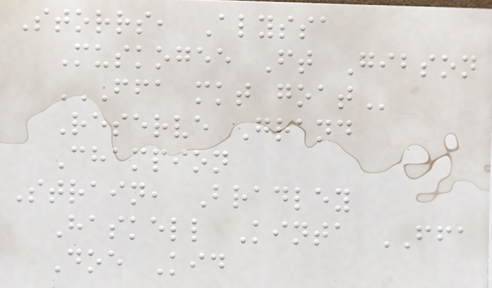Storrs, Alyssa
Muskogee Ft Gibson
FFA MKT GOAT
Reserve Grand
Champion
Strain, Bradley
Haskell Kinta FFA
Doe Kid
